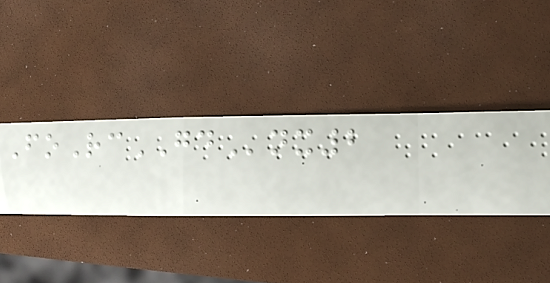FoRcGDnx2
